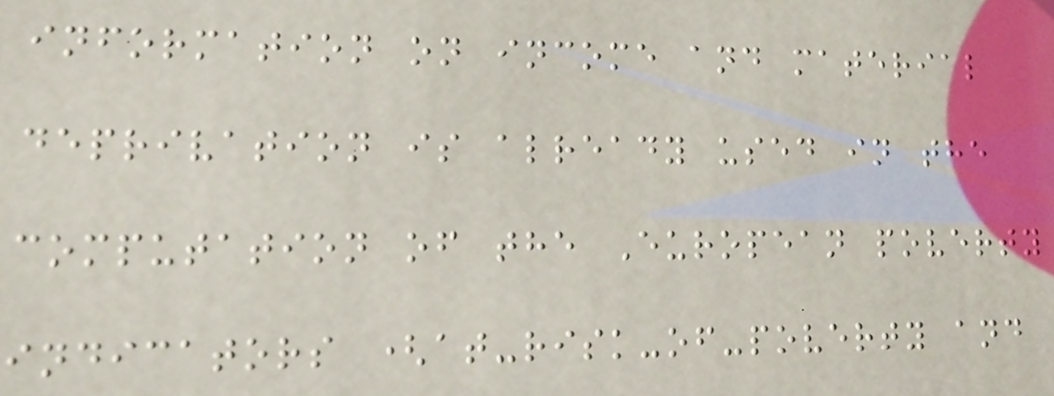information on income and material
deprivation is already used in the
computation of the European poverty
indicators (at-risk-of-poverty and
